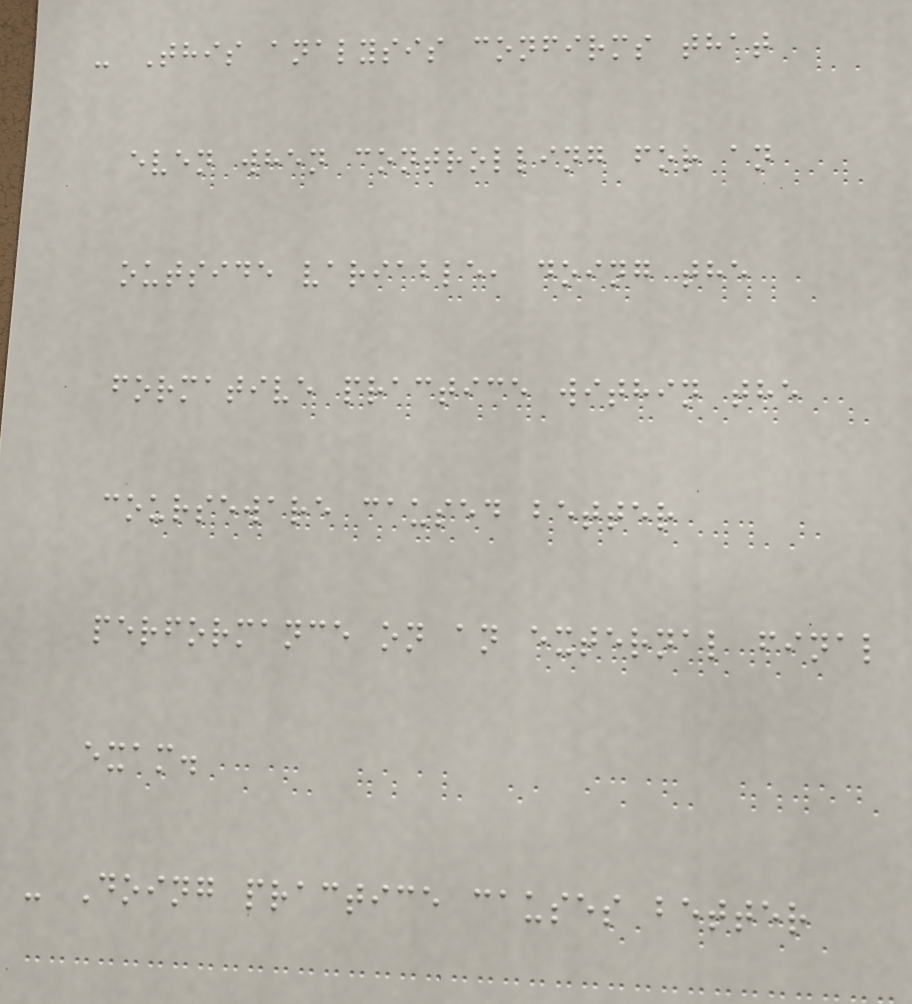- This analysis confirms that
even when controlling for an
outside variable, doing the
formative practice within the
courseware caused better
performance on an external final
exam.
- Doing practice causes better
